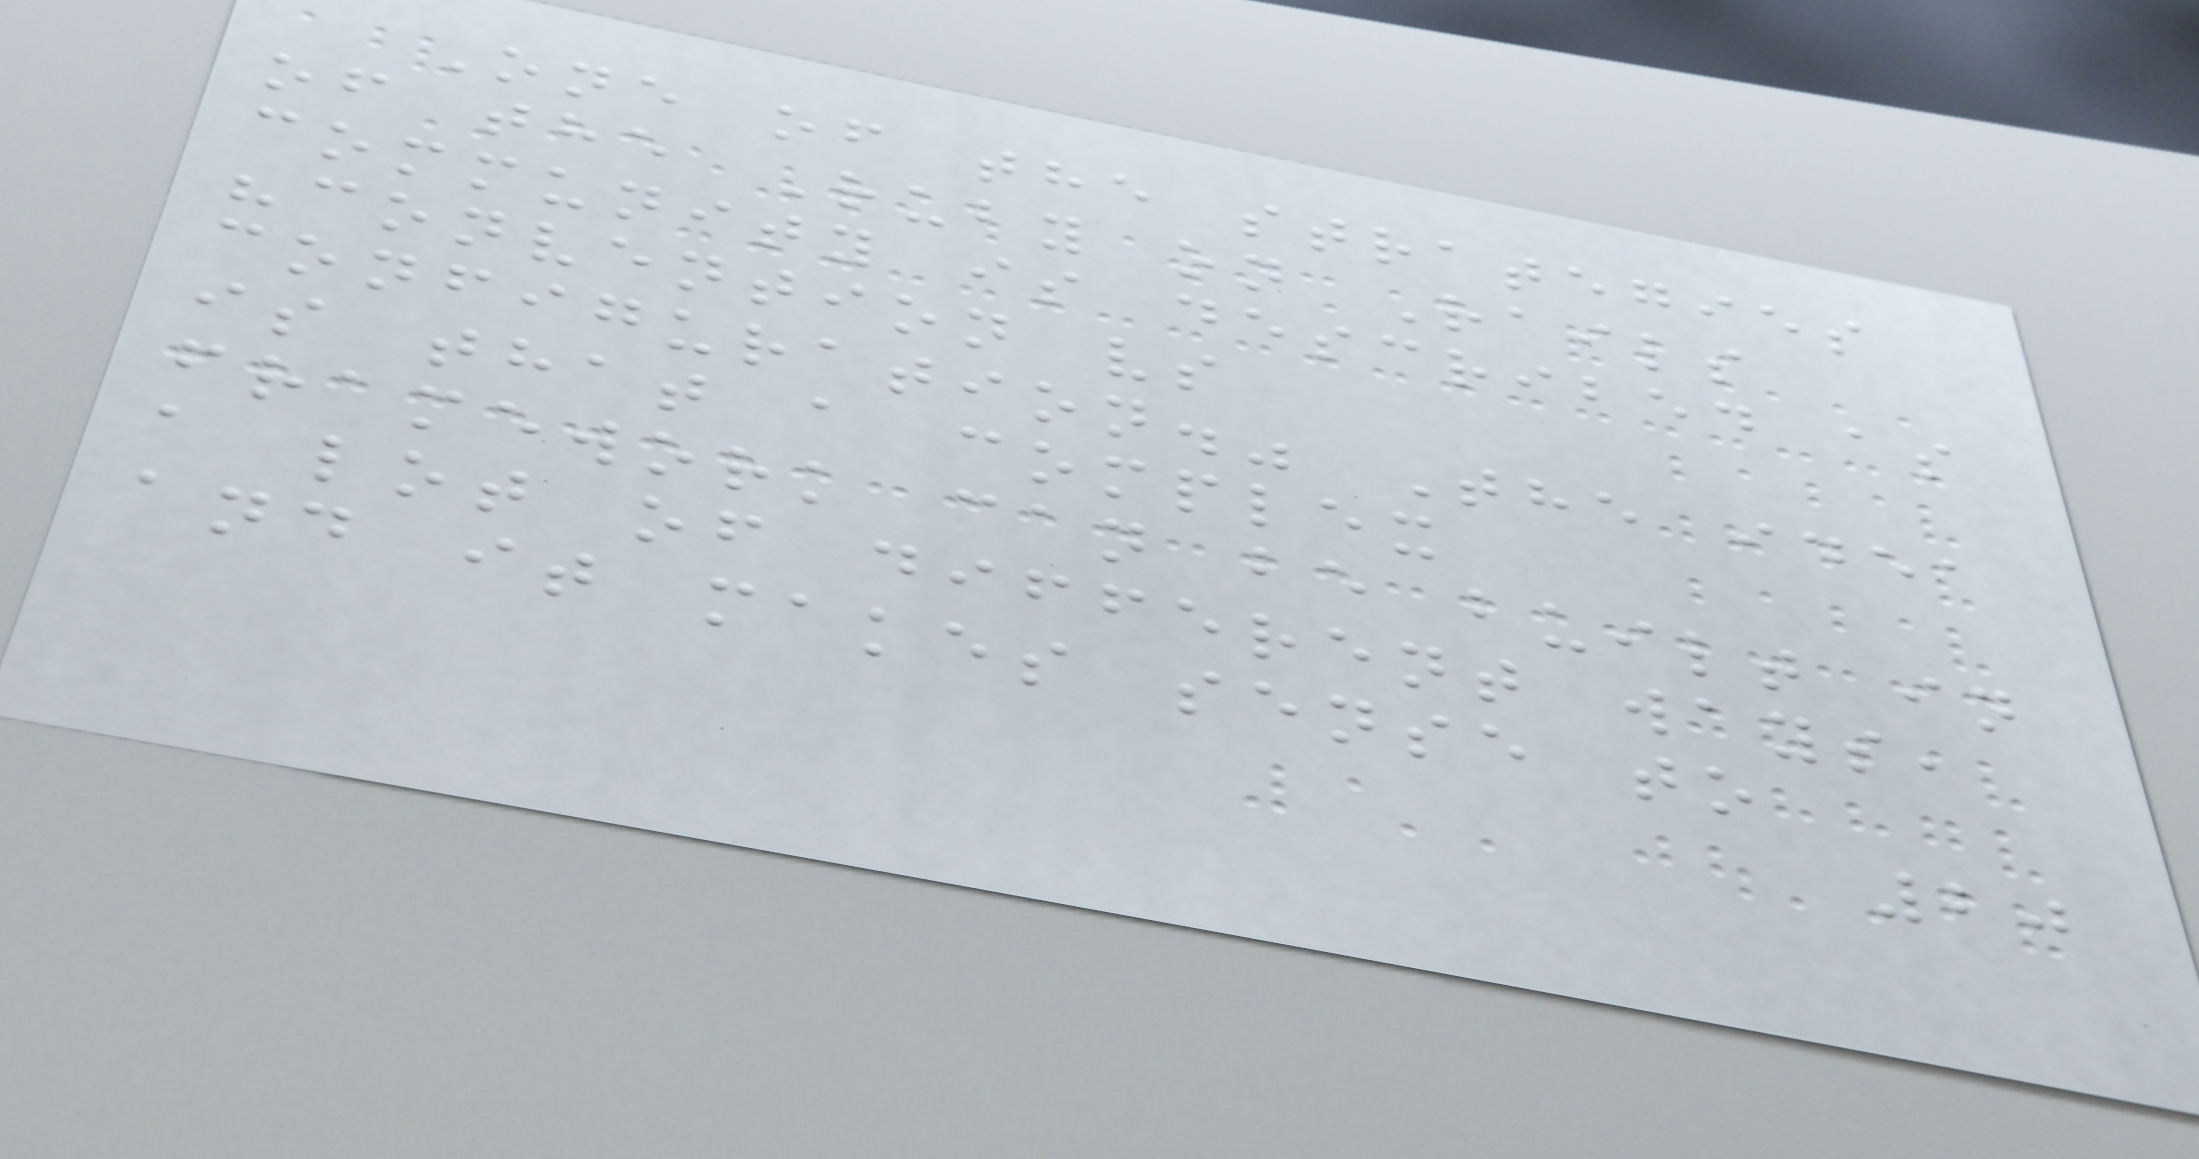One of the strategies
of the Ruby on Rails
community is described as
"convention vs
configuration." The idea
is that a complex
framework can be built in
a lot of different ways,
and it makes sense to
20
